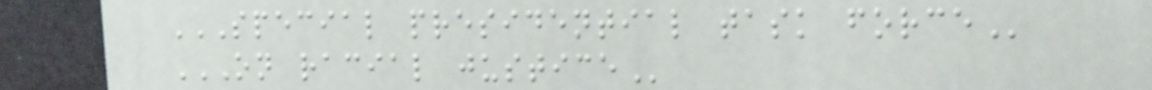SPECIAL PRESIDENTIAL TASK FORCE
ON RACIAL JUSTICE
